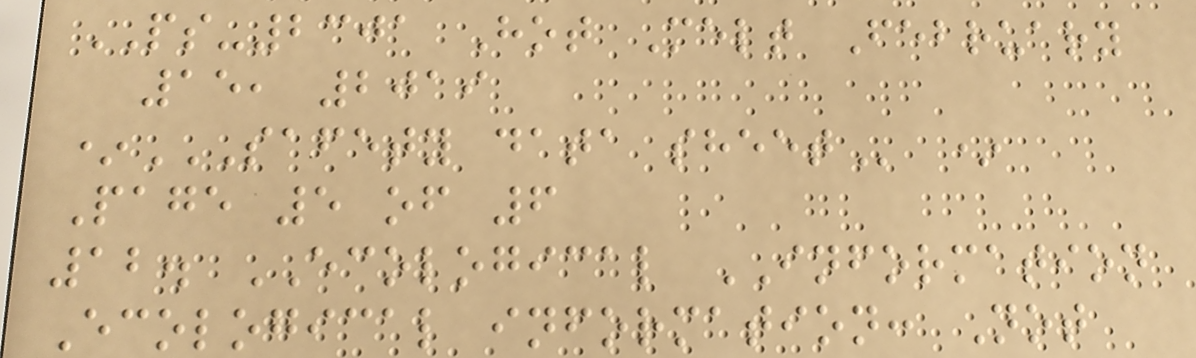PS-2301 Hot Melt February
15, 2019
*SAFETY DATA SHEET *
Page 5 of 6
12. ECOLOGICAL INFORMATION
Ecological information: Not
